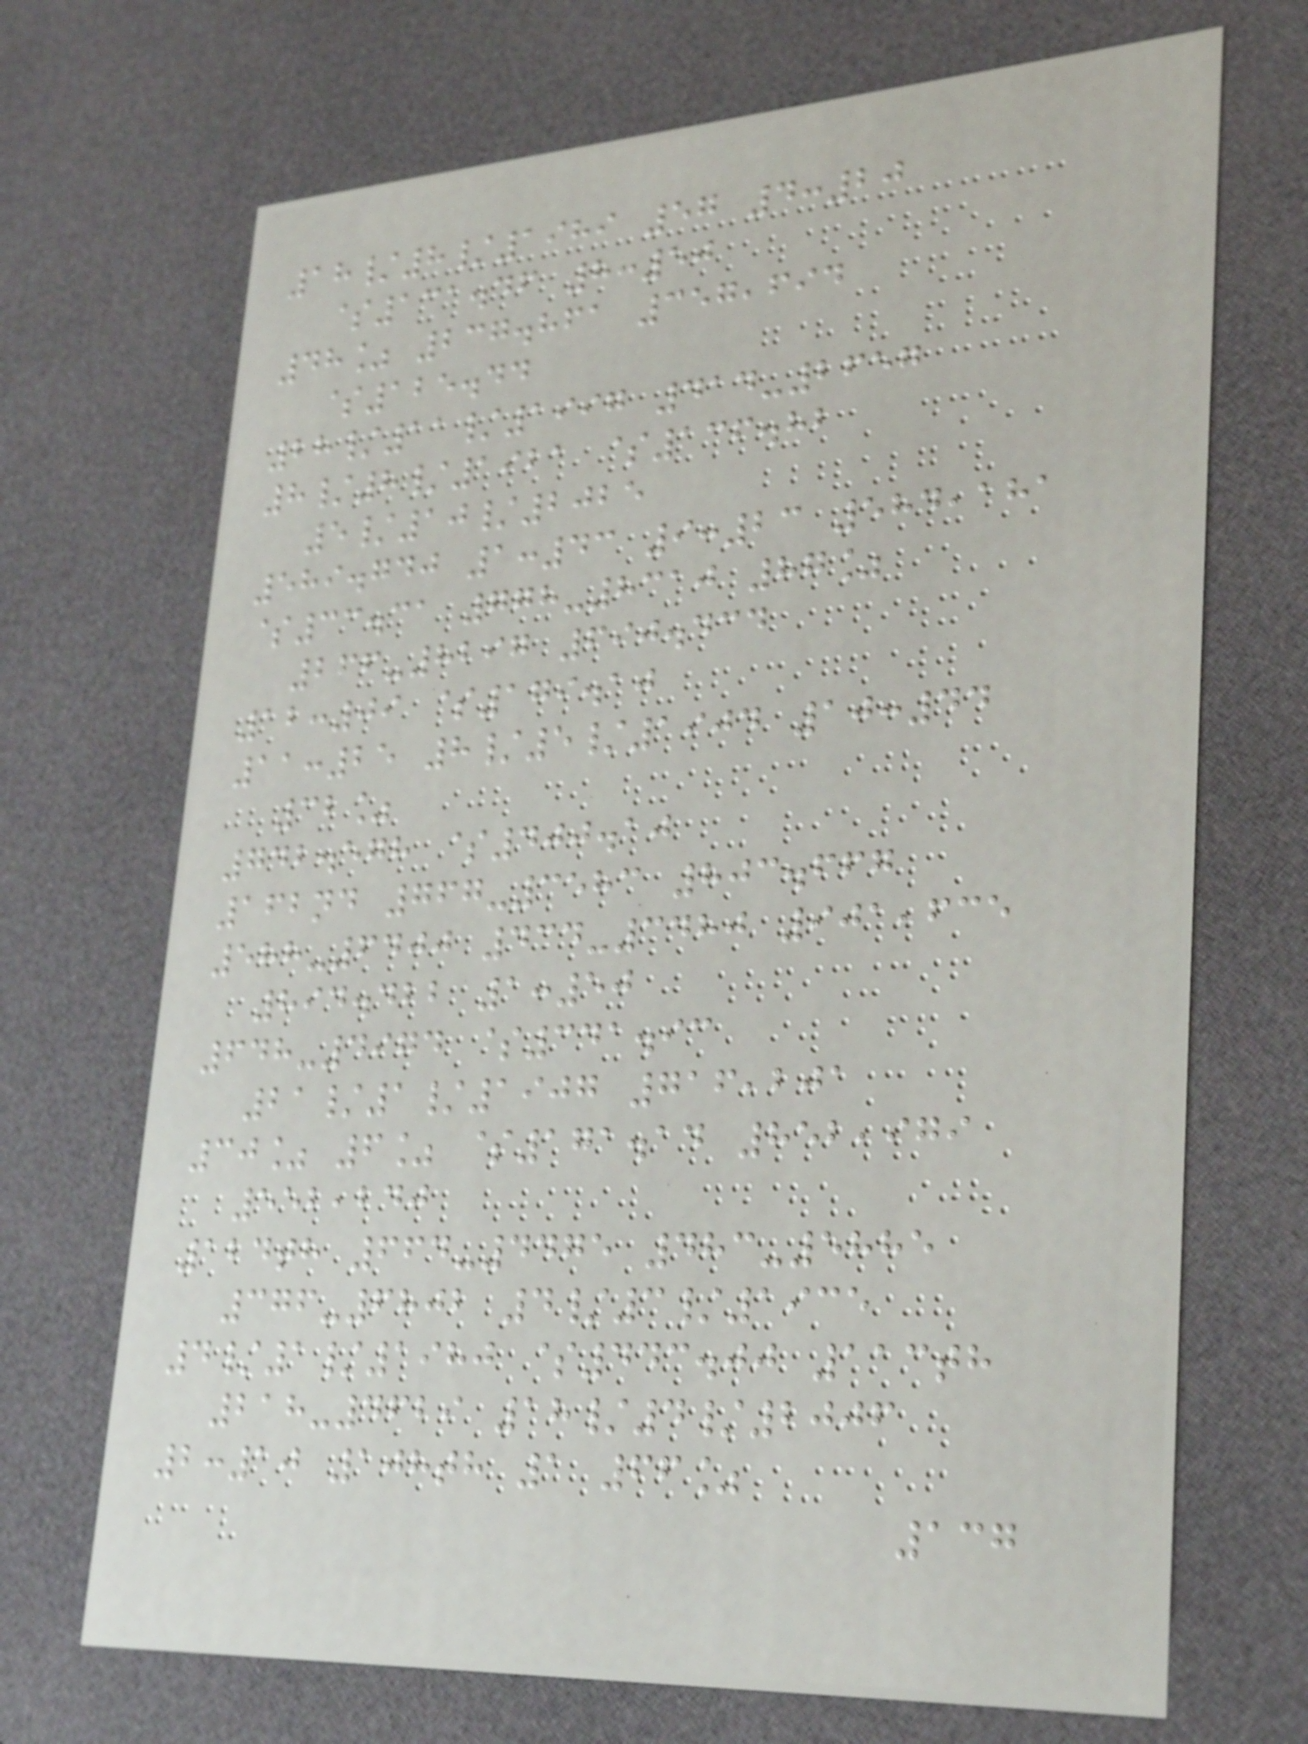18/8/1989 57 4:20
$131.46 8:50
48% 237.861 357,694
$125.44
28/11/1997 414-2657
8/8/1921 $136.82
5/10/2025
589.740 1:43 9:23 584,181
$33.31 778-8310 87%
266-8297 690.434
12:09 $179.10
11:25 8/5/1904 10:44
32%
742.578 $400.10
162nd 767-3583 803.667
588-6400 434-3480 901,635
894.422 1:50
648-4974 $341.93
21/1/1907 716,201
30% 6% $171.14 852,979
552,240
124th 664-4475 483-5885
376-6802 4/3/1935
4/1/1980 $443.00 113th
218-4629 18/4/2006
2:10 108th 1 66%
137
